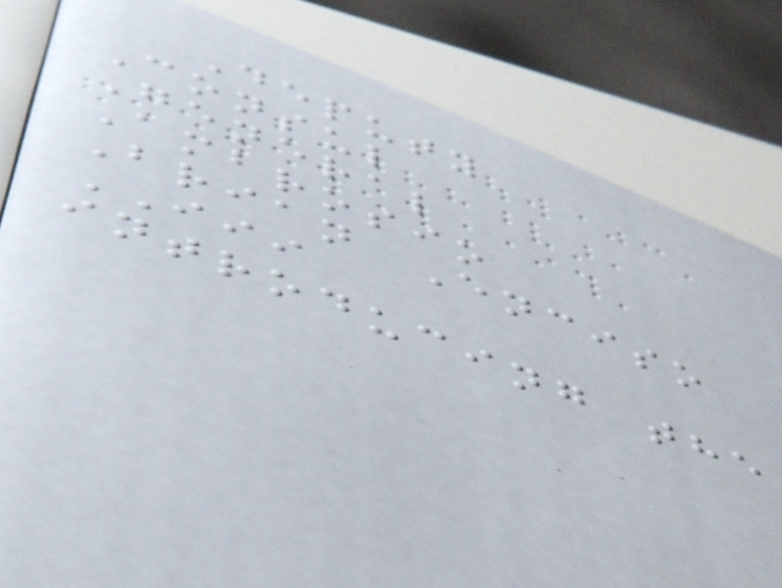Deputy
Consul
General
Ambrosio
Brian Enciso
III
introducing the
